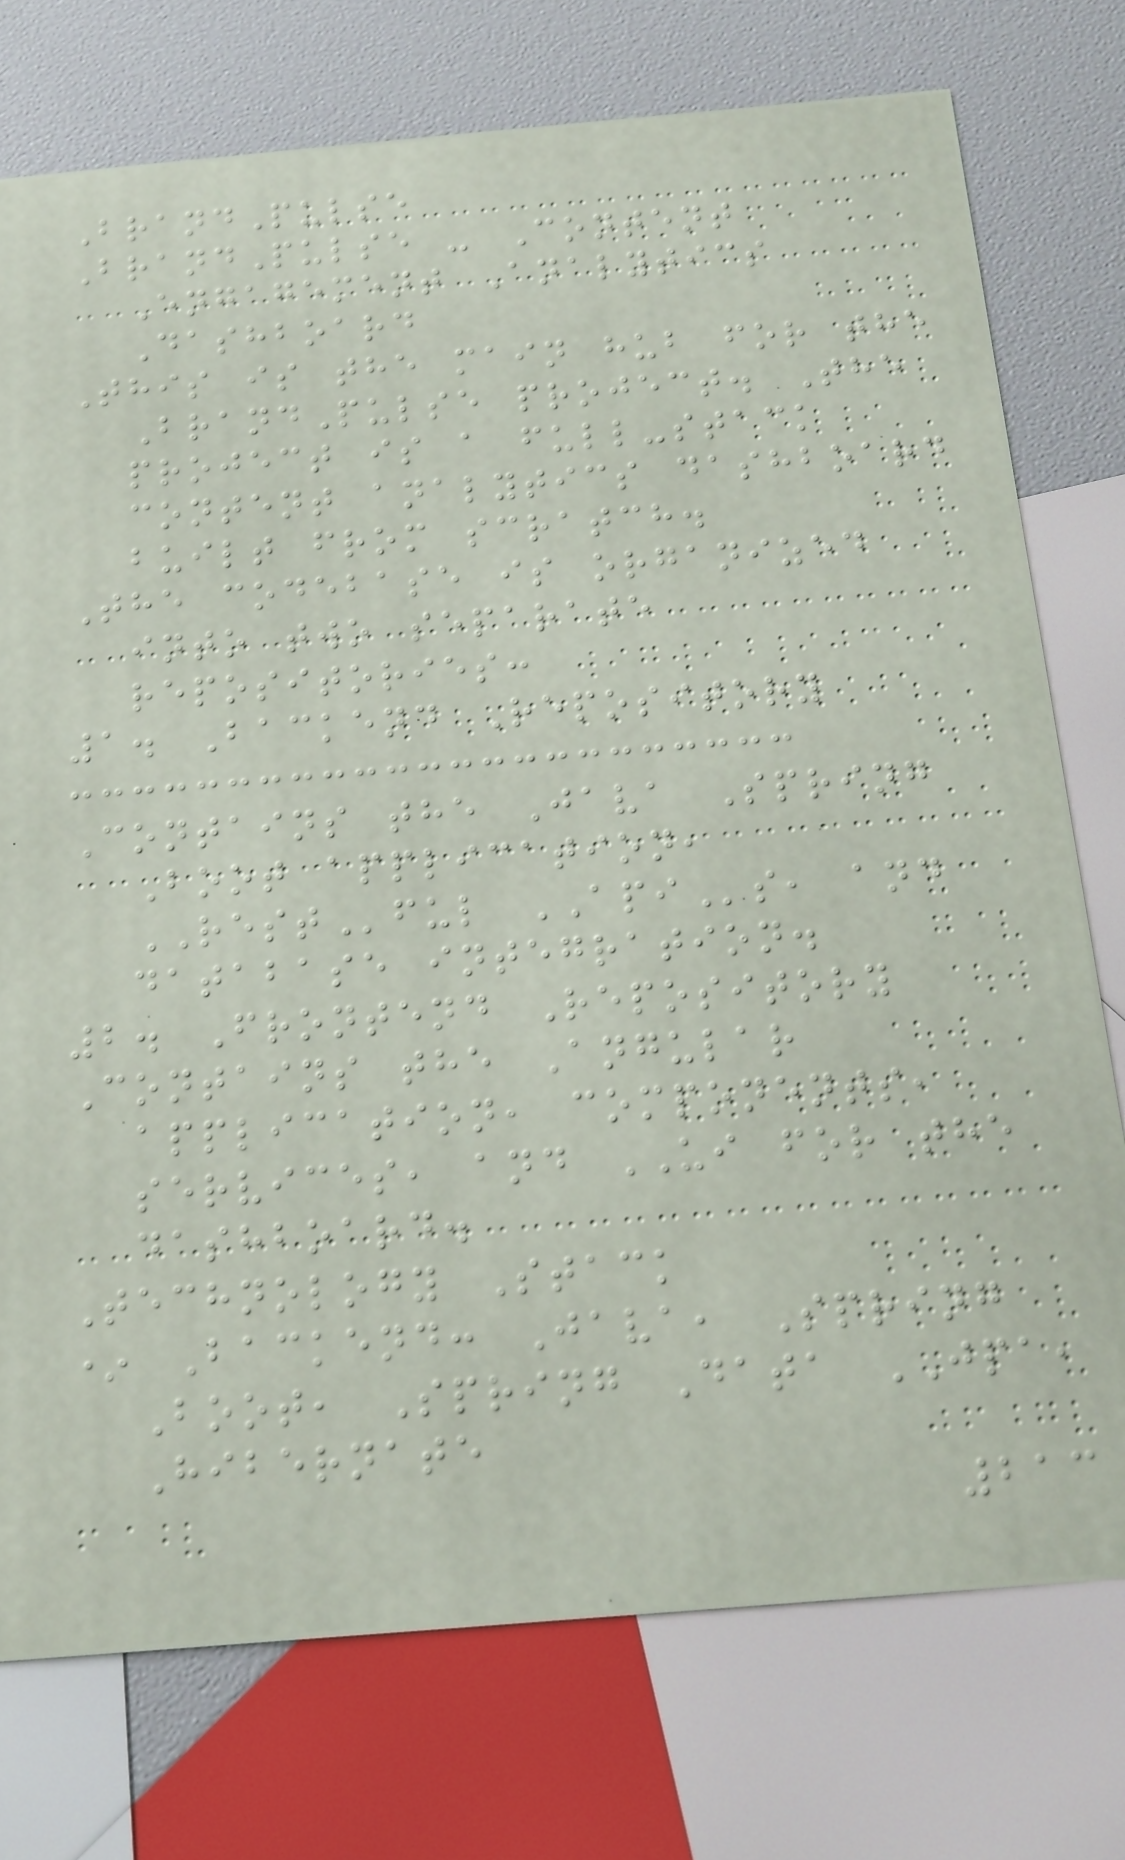BrandPulse
BrandPulse - Content
Engagement Analytics
Dashboard
This is the main hub for the
BrandPulse project. The
project is a full-stack
content analytics dashboard
built from scratch.
The codebase is organized
into two separate
repositories:
1. Backend Repository
Contains the Java Spring
Boot application,
RESTful APIs, and
database integration.
2. Frontend Repository
Contains the Angular
application, components,
services, and UI for the
dashboard.
Technology Stack
* Backend: Java, Spring
Boot, Spring Data JPA,
Hibernate
213
